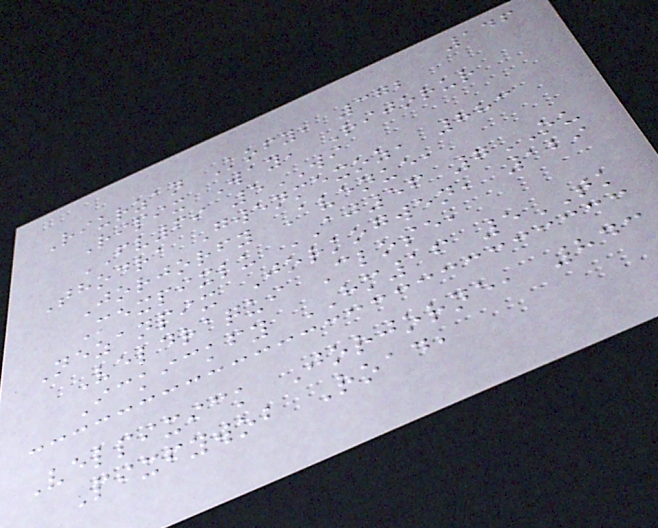146
Riurzan Kofy, 372
Ripix Way, Rijorur
FV69 5WI
Thodra Gwenmexoz, 883
Jorjorfy Avenue,
Mexpixlu AJ56 7OU
Nezanpix Jorkogwen, 129
Veldraqui Close,
Ickickfy HM16 5TK
Velpixick Jorjorne, 843
Pixfywob Road,
